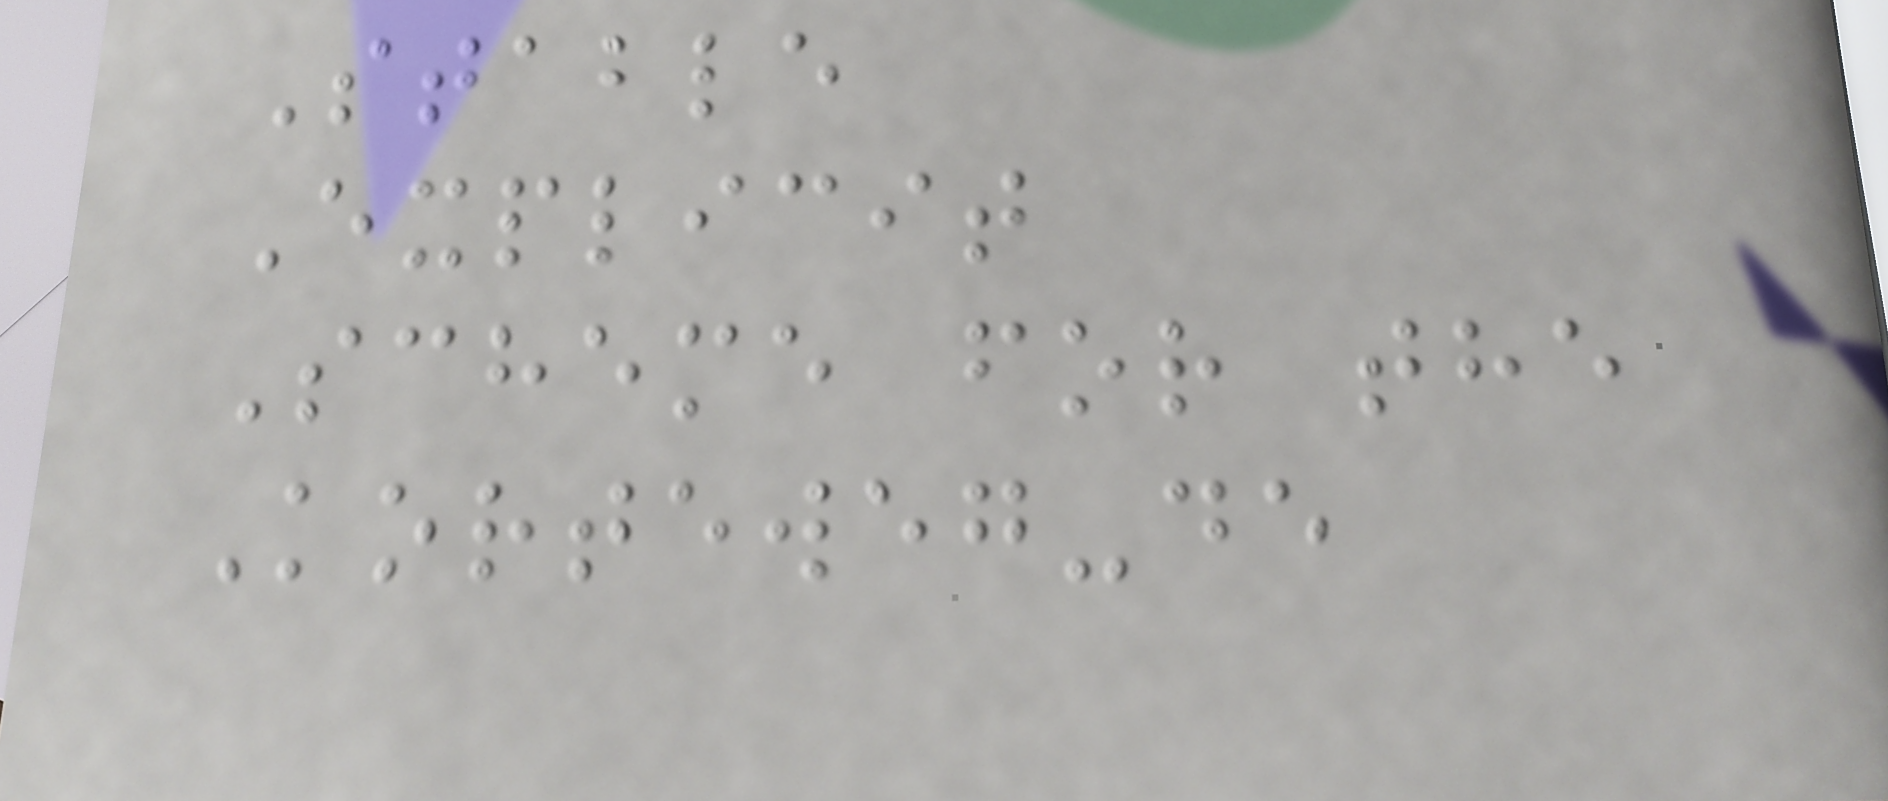Stable
Explicit
Scheme for the
Korteweg-de
